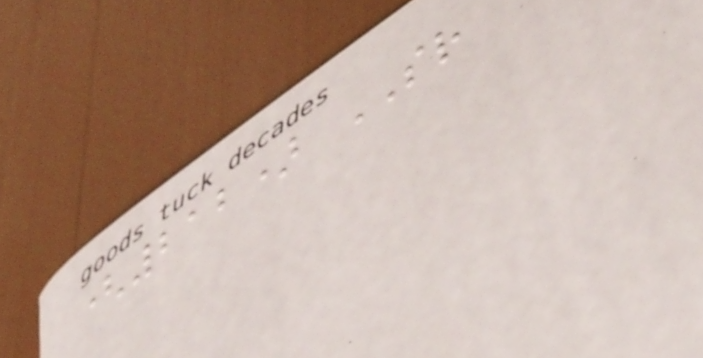(212) SR
